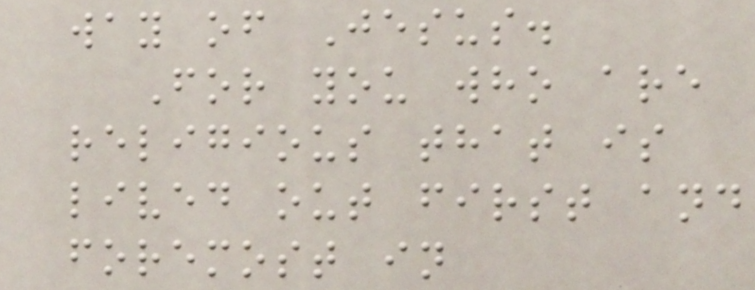way of Jesus.
For you who are
religious that is
lived out first and
foremost in
